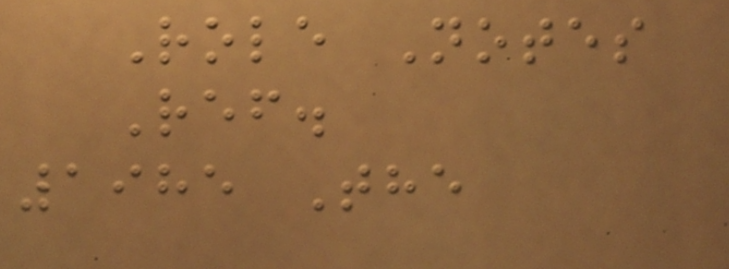Role Notes
Ref.
1985 The
